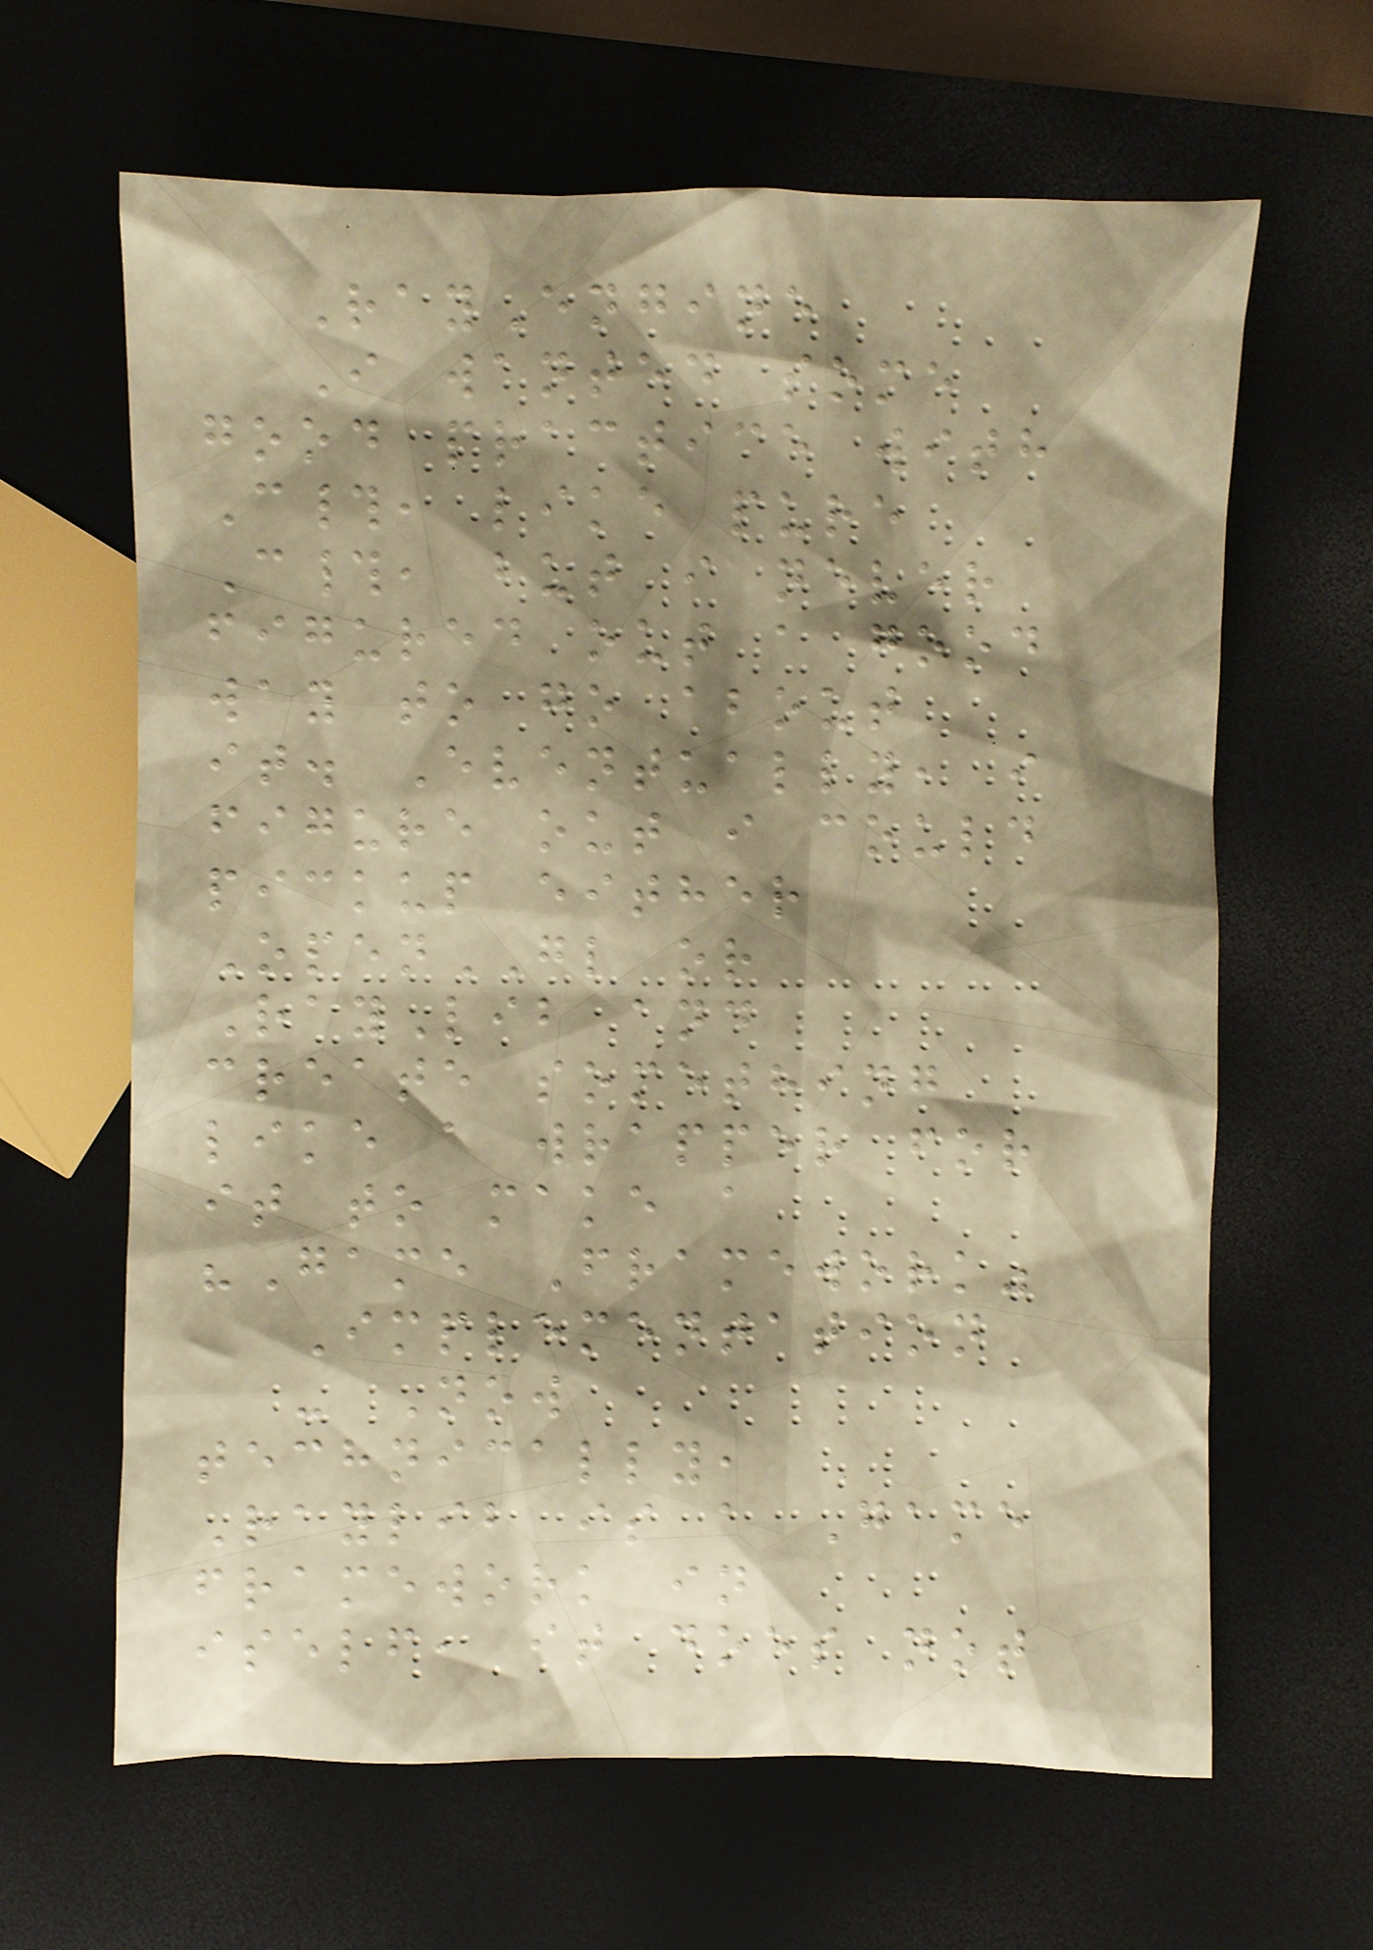RayEngine
I wanted some
good practice with
C#, like pure
C#, but i never
figured out a good
way to go about
it. Eventually, i
figure out i could
pickup either
OpenGL or
RayLib and
create something
like a wrapper for
it to make a
"Game Framework"
Implementation
- Now
technically,
Raylib is a Game
framework in
iself, it does not
